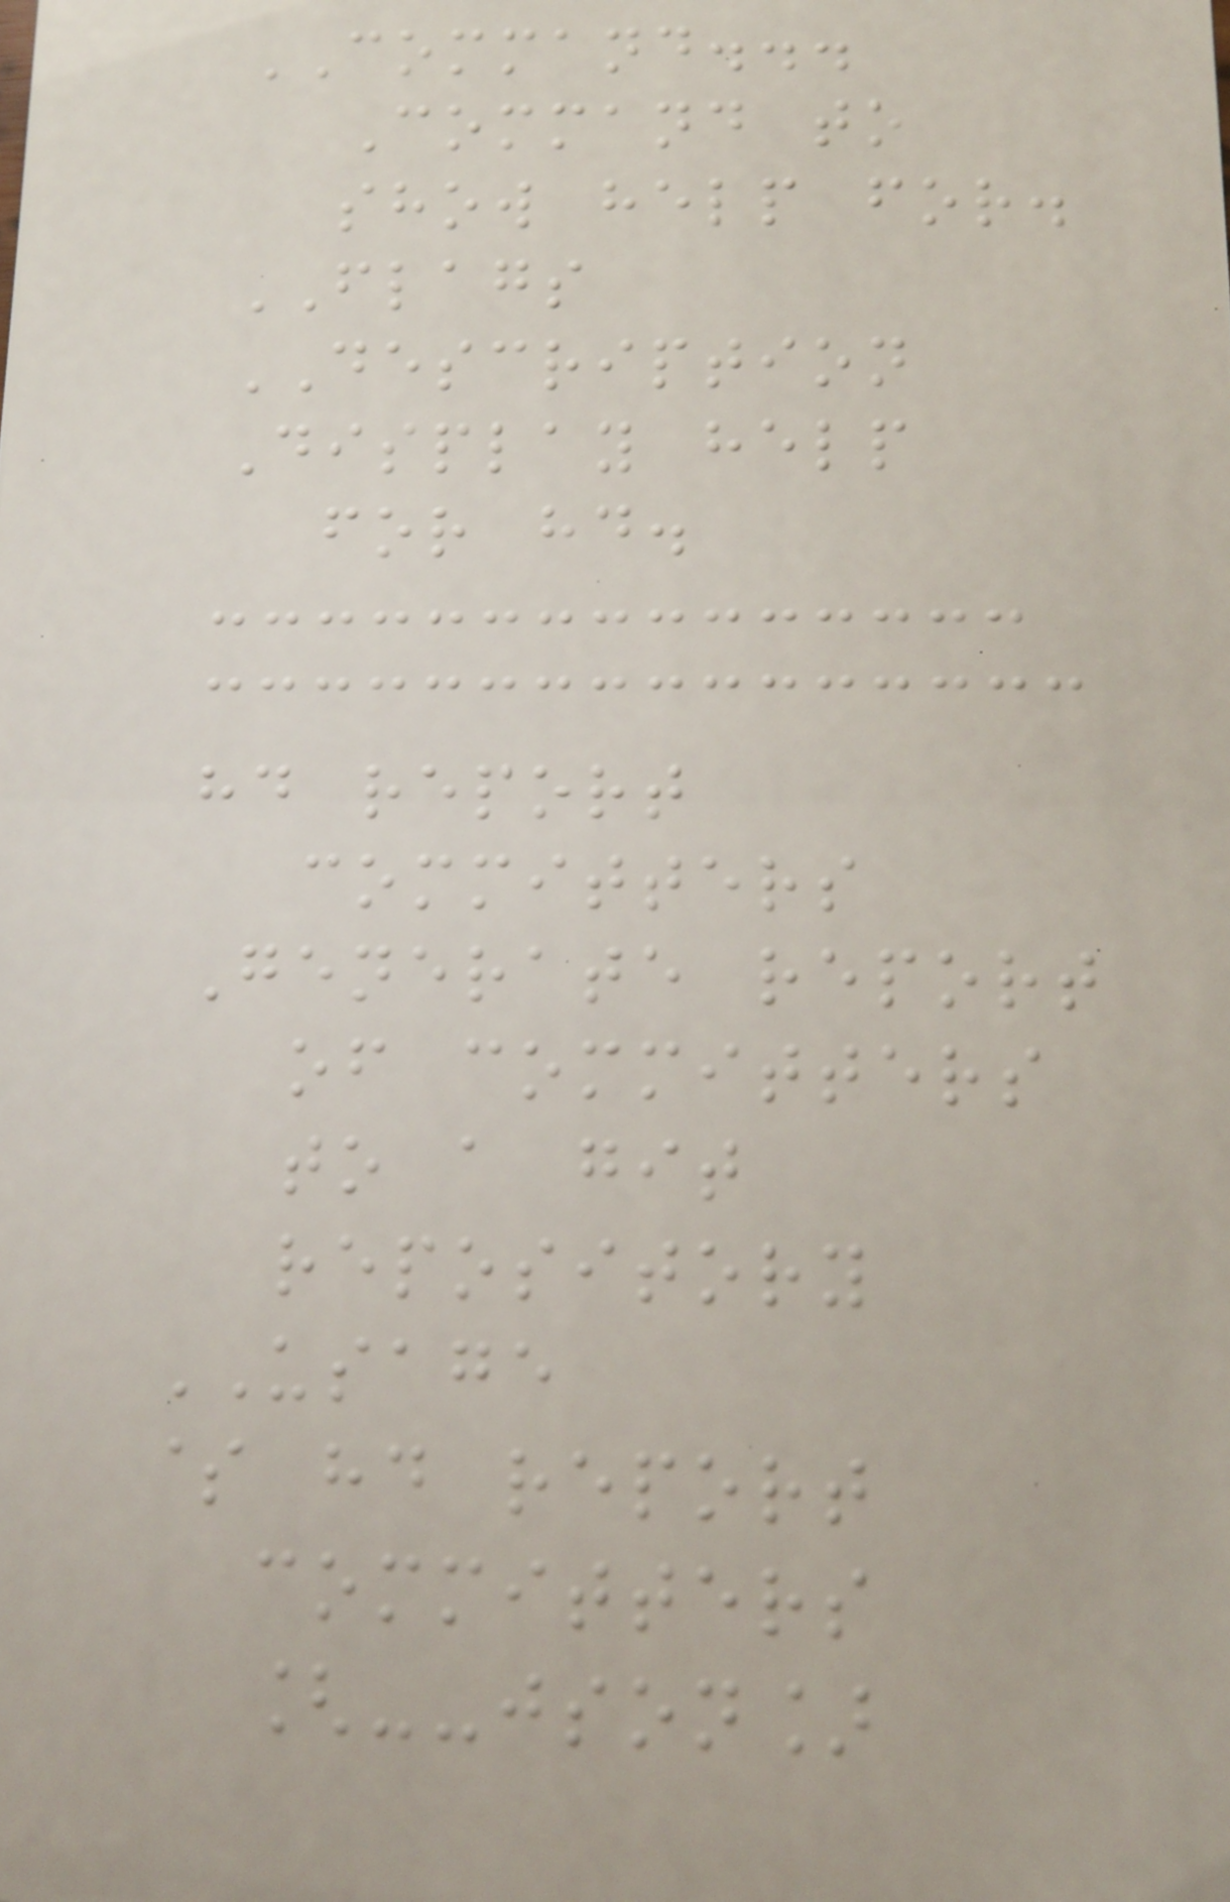COMMAND...
Command to
show help for.
FLAGS
DESCRIPTION
Display help
for hd.
hd report
committers
Generate report
of committers
to a git
repository
USAGE
$ hd report
committers
[--json]
